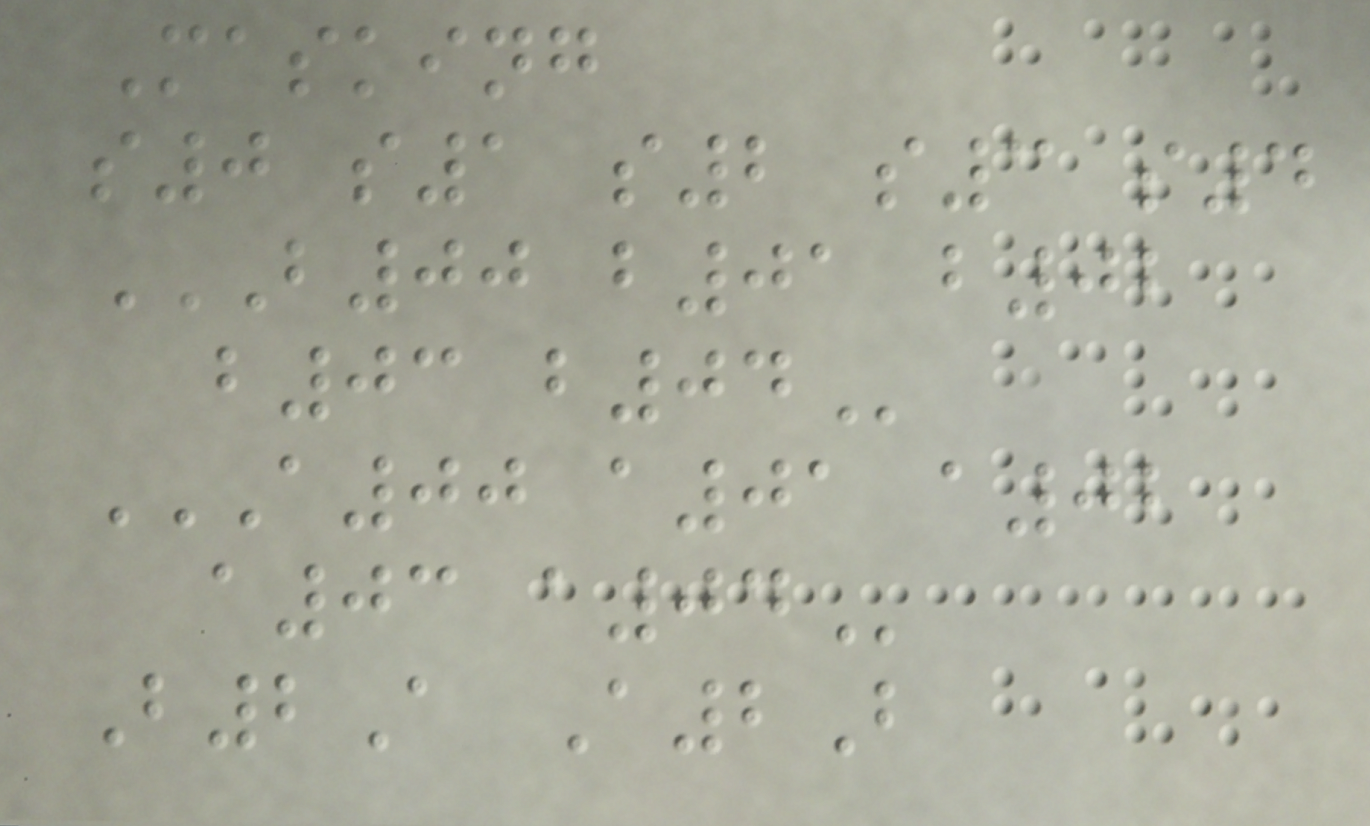Masking
s0 s1 s2 s3 s4
B00 B01 B02
B03 B04
A00 A01 A02
A03 A04
B2A A2B
